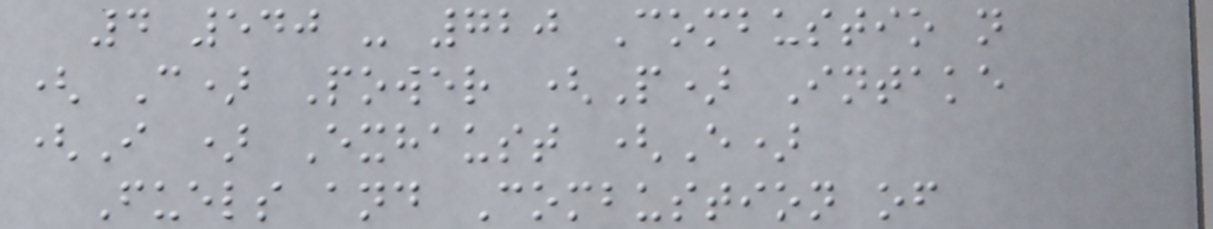4 540 - 720 Combustio n
( C) Power (P) Intake
(I ) Exhaust (E)
Fuels and Combustion of
